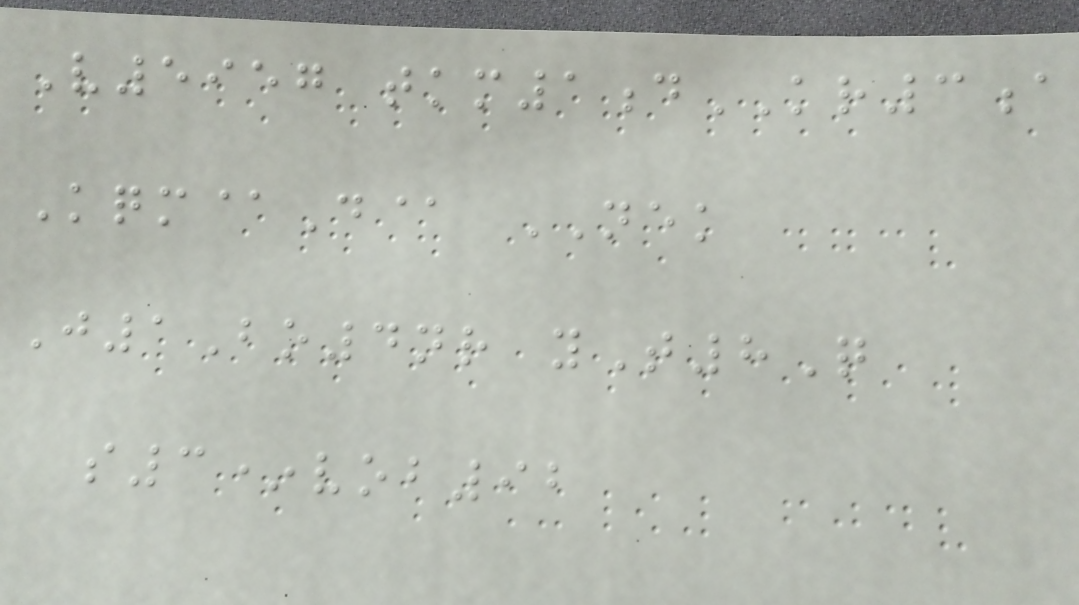V5957 tkm1dKR3a
Kqm@D@ NEK
J1Bo4nr yT8Q
s3*vob92
